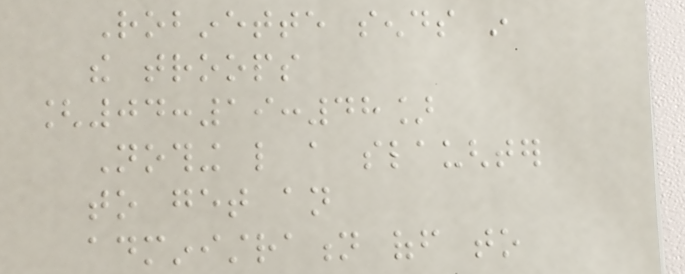Robinette sends in
the troops
[04:19:48]
Nothing like a slaughter
to get an
administration off to
